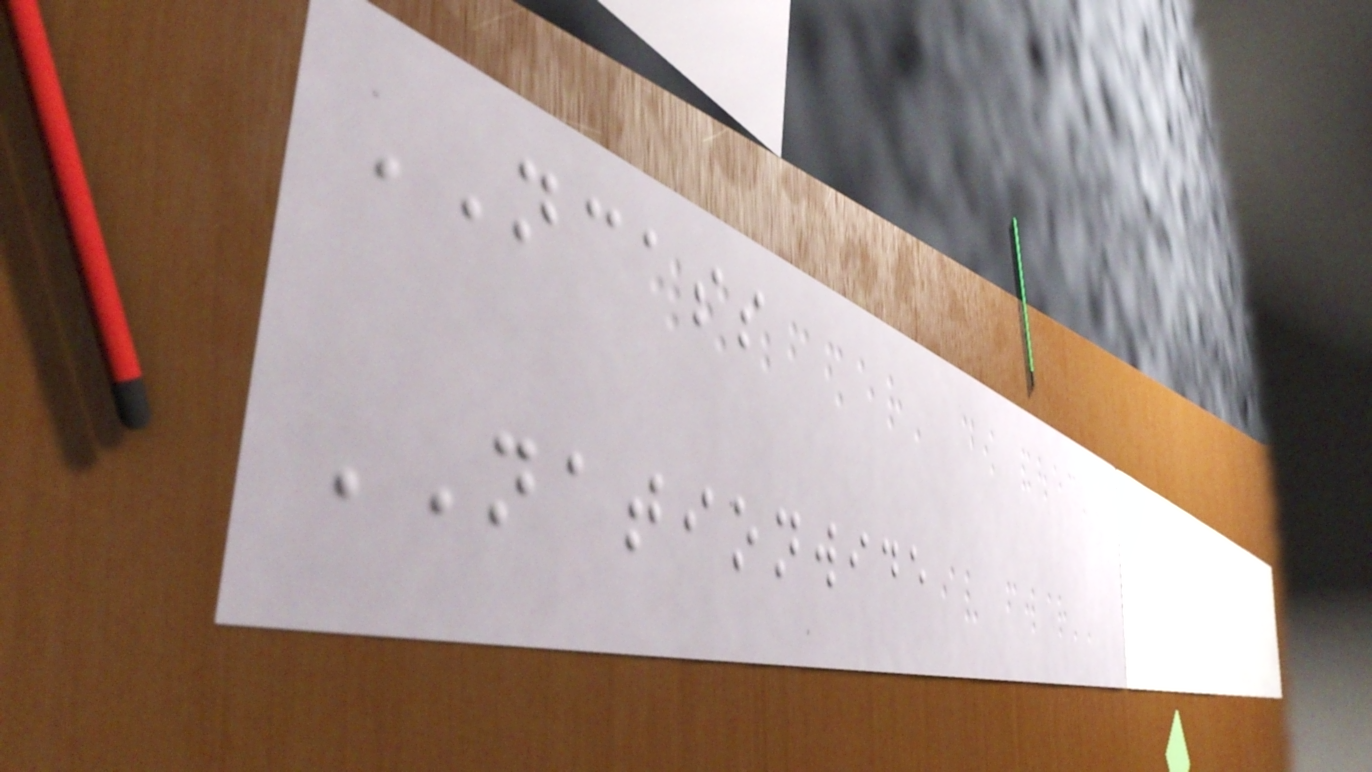NCASS
NATIONWIDE
